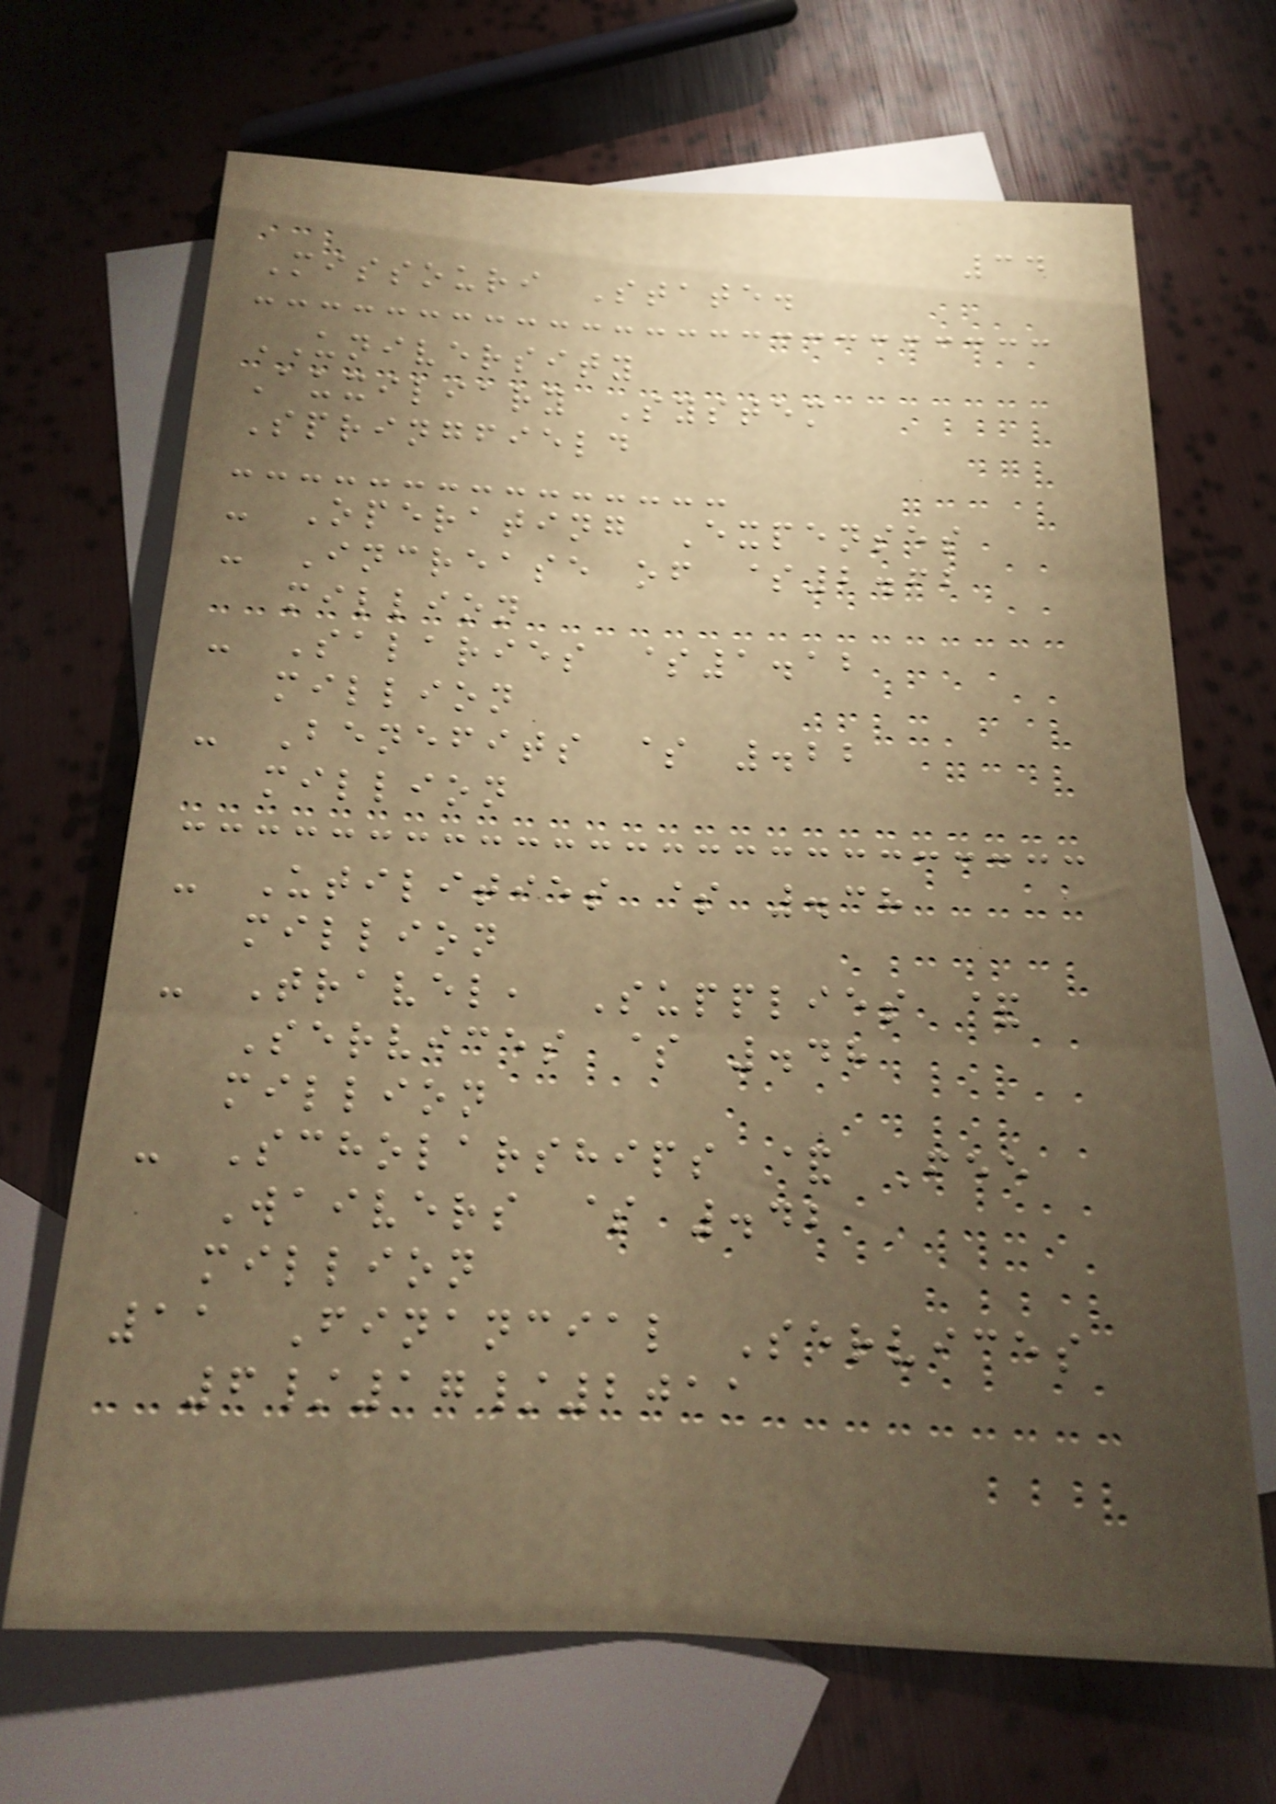34
Missouri State.
UNIVERSITY
Auxiliary System
Springfield
- Operating Expenses
- Increase of $2.62
million
- Salaries $1.12
million
- Benefits $ .22
million
- Utilities $ .38
million
- Travel, Supplies &
Services $ .48
million
- Scholarships & Fee
Waivers $ .42
million
11 Financial Services
6/17/2011
